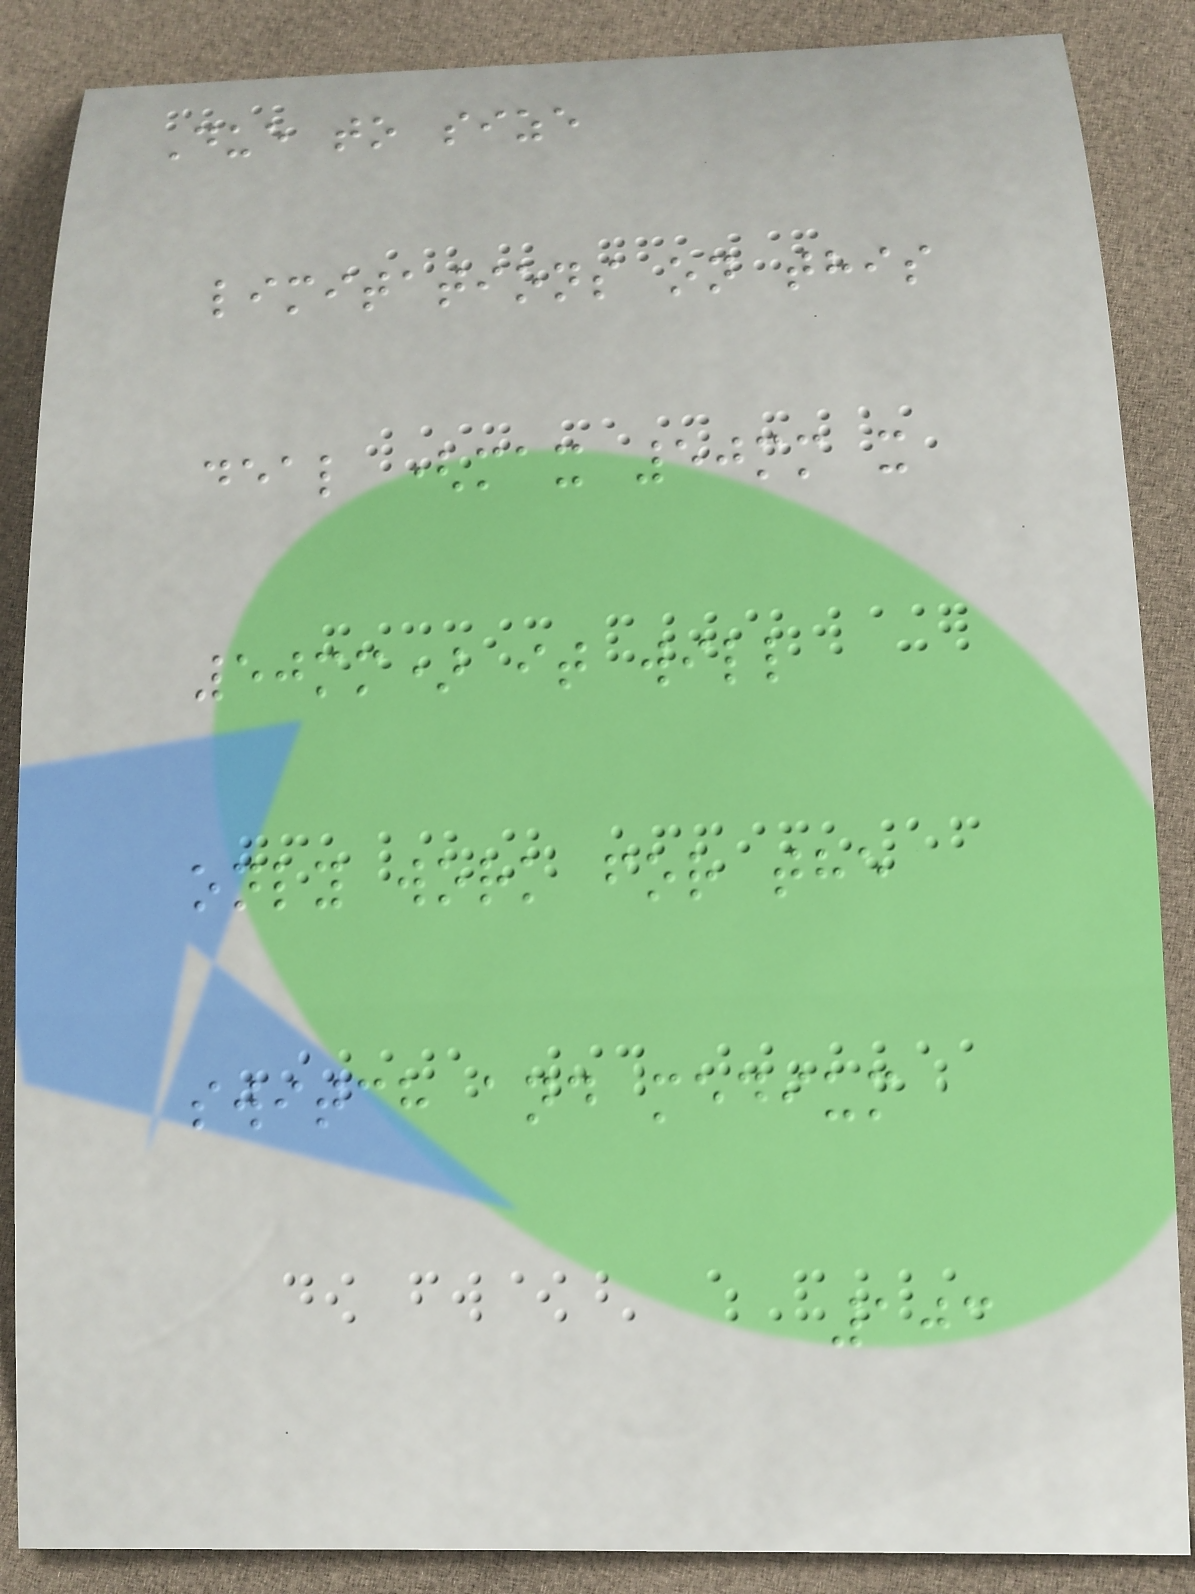Due to size
limitations on this
deal (max 50mm x
50mm) it will
only work for the
switch and medium
103
